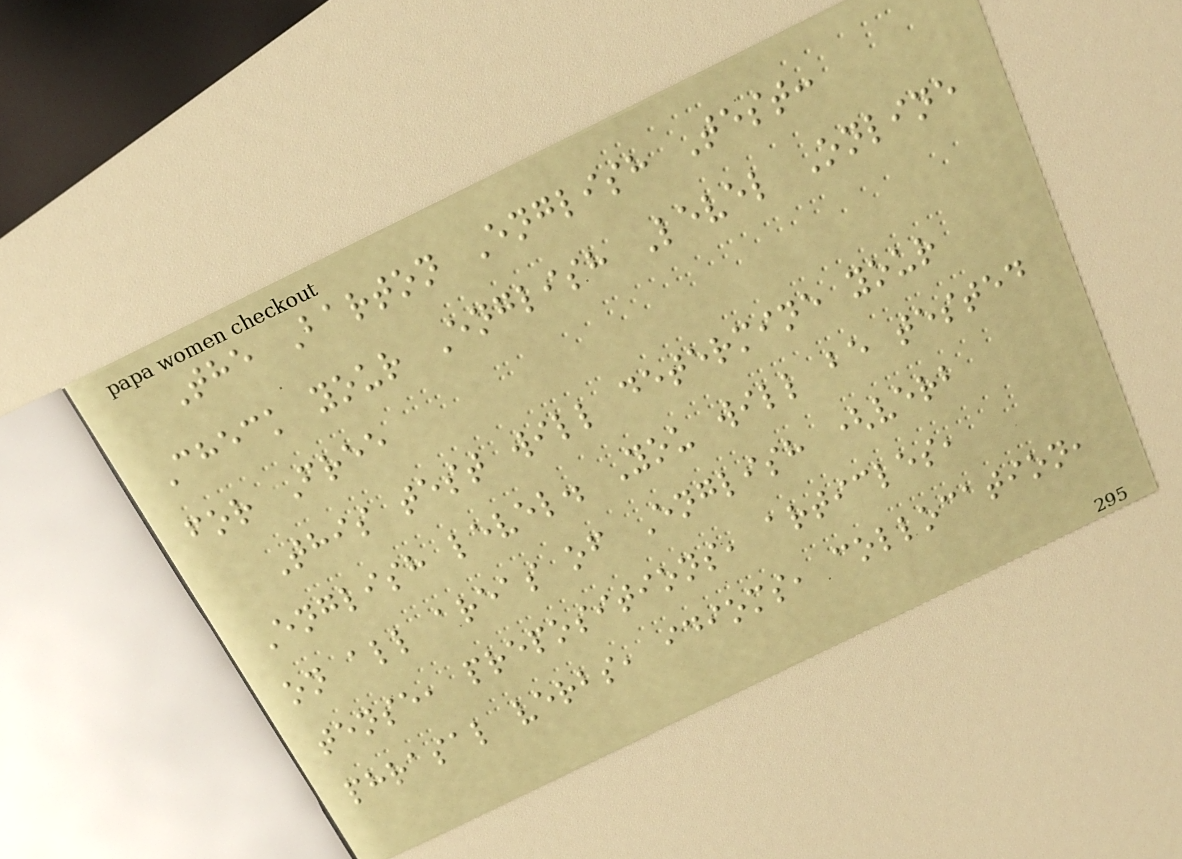The Barton English Test:
Check your English Level Online
for Free
This test will determine your
English level. You will be tested
on all areas of English (verb
tense, prepositions, articles,
phrasal verbs, idioms, collocation,
